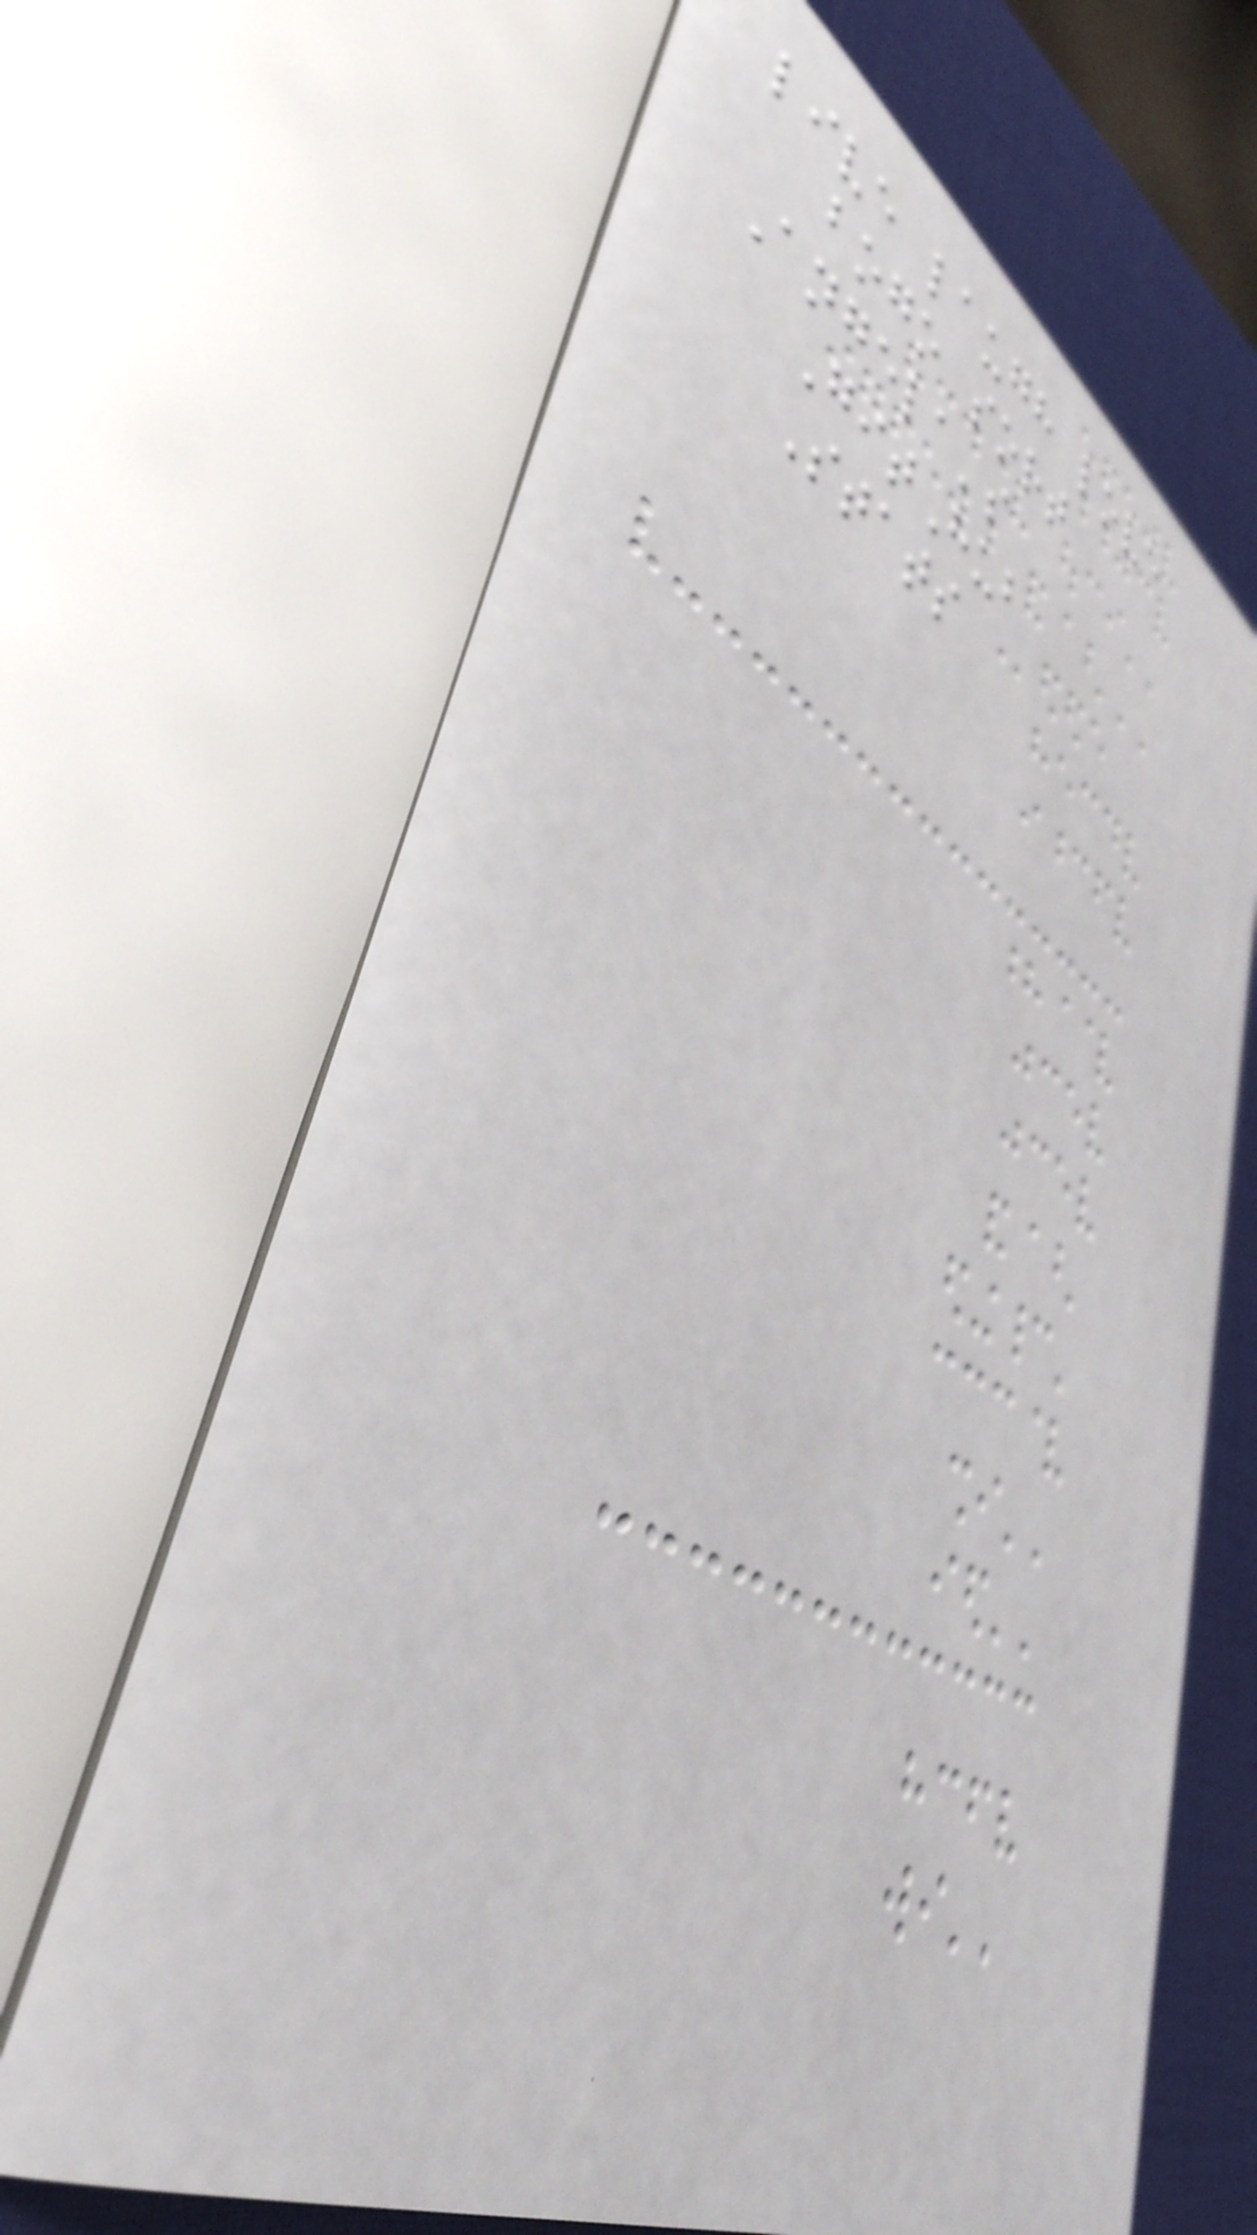live laugh love
bogo sort
Angela's
GitHub
Stats
